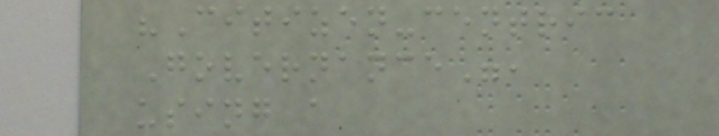"Citizen-centric
Governance",
using a
